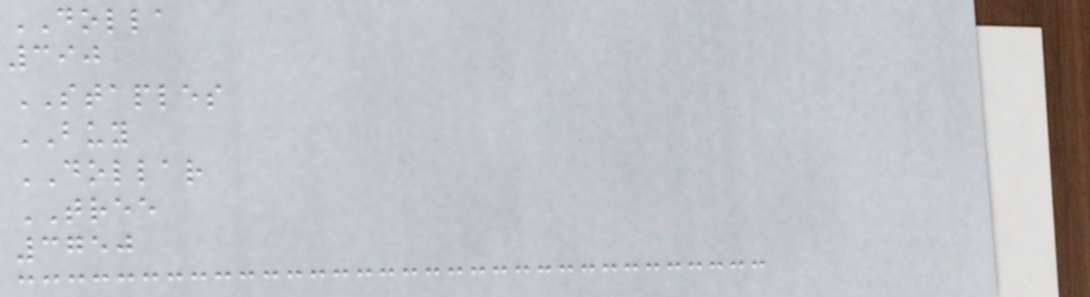DOLLA
390
STAPLES
BUY
DOLLAR
TREE
3750
